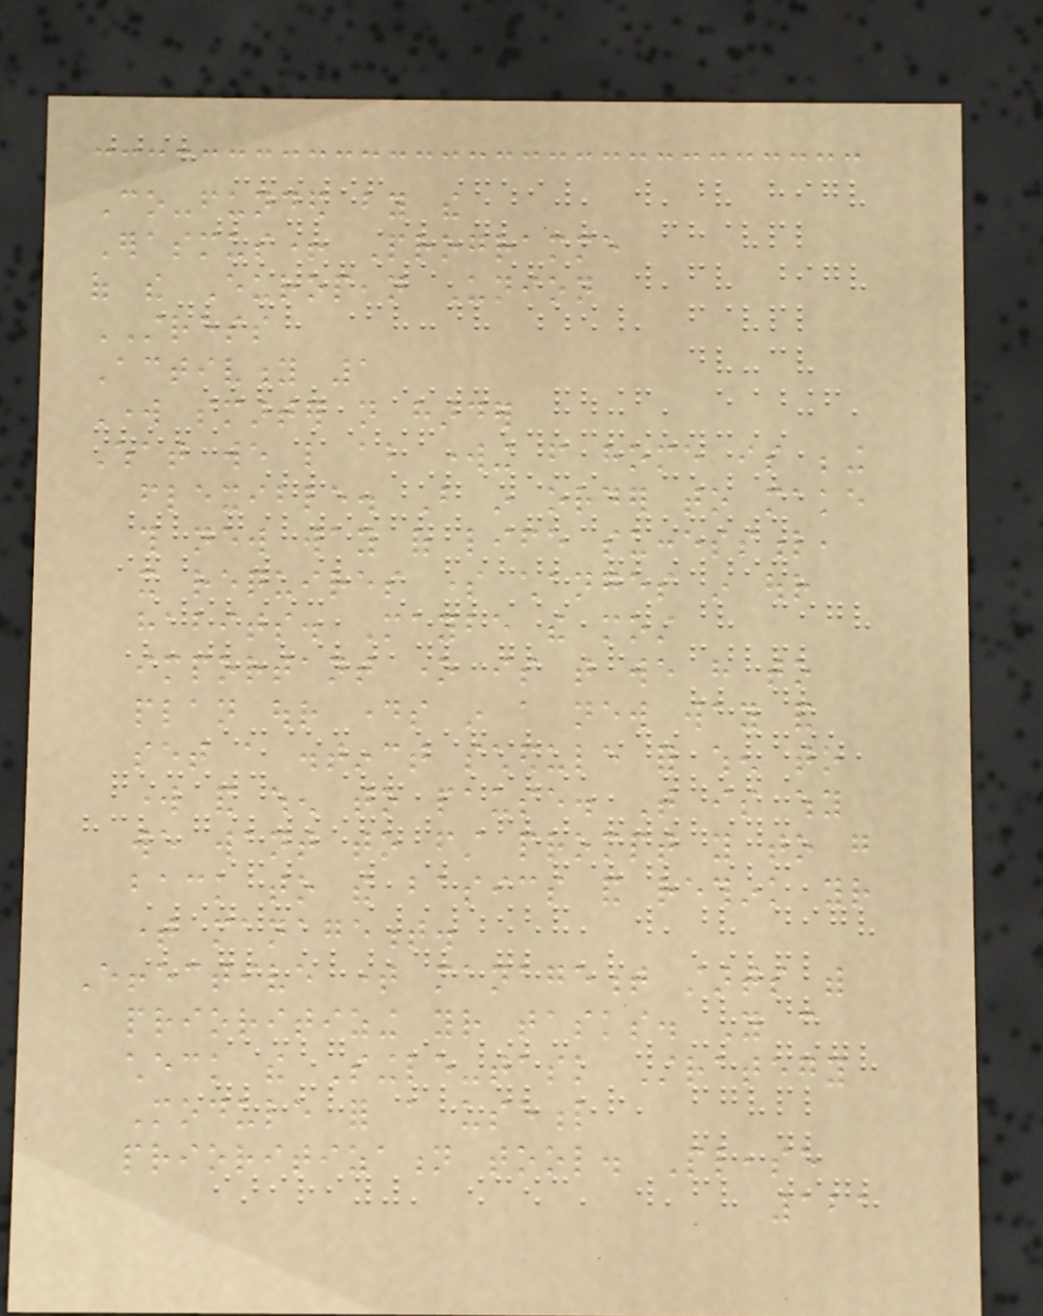Co-funded by the
Erasmus+ Programme
of the European Union
STRESS
Activity 1
Work smarter not harder
What we like about working from home is being
flexible. But in order to make
this new way of life successful,
it requires some changes in our
habits. Maybe the most
important one is that we have to
plan our days in a new way and
set a distinct schedule for when to
work and when to pause. That is why
we want to first prompt you to go
back to the basics and rethink your
time management.
Effective time management starts with
prioritizing your tasks. You can
check the Single-task Strategy
Module for a useful
prioritization tool. Please
121
